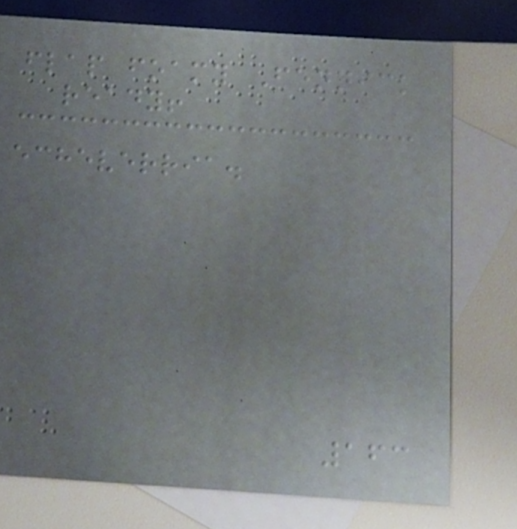flap foamy Fennick
ready!
echeverria.
163
